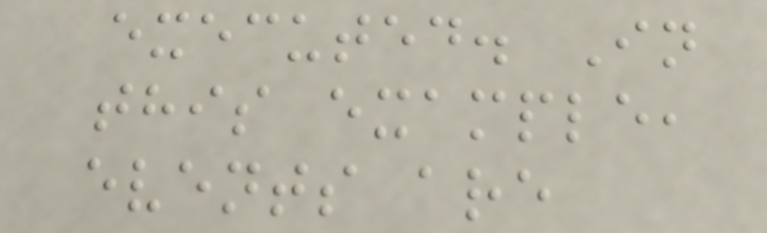executed. In
this example,
events are
